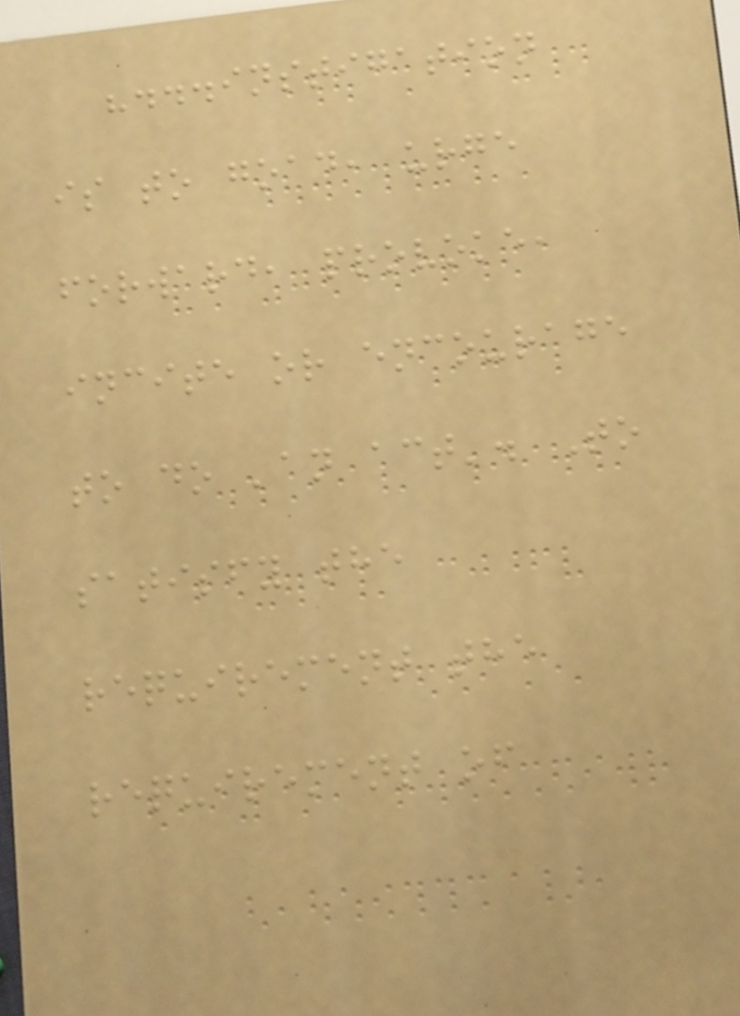"...instigation
is to goad, urge
forward, provoke,
incite or encourage
to do 'an act'. To
satisfy the
requirement the
requirement of
